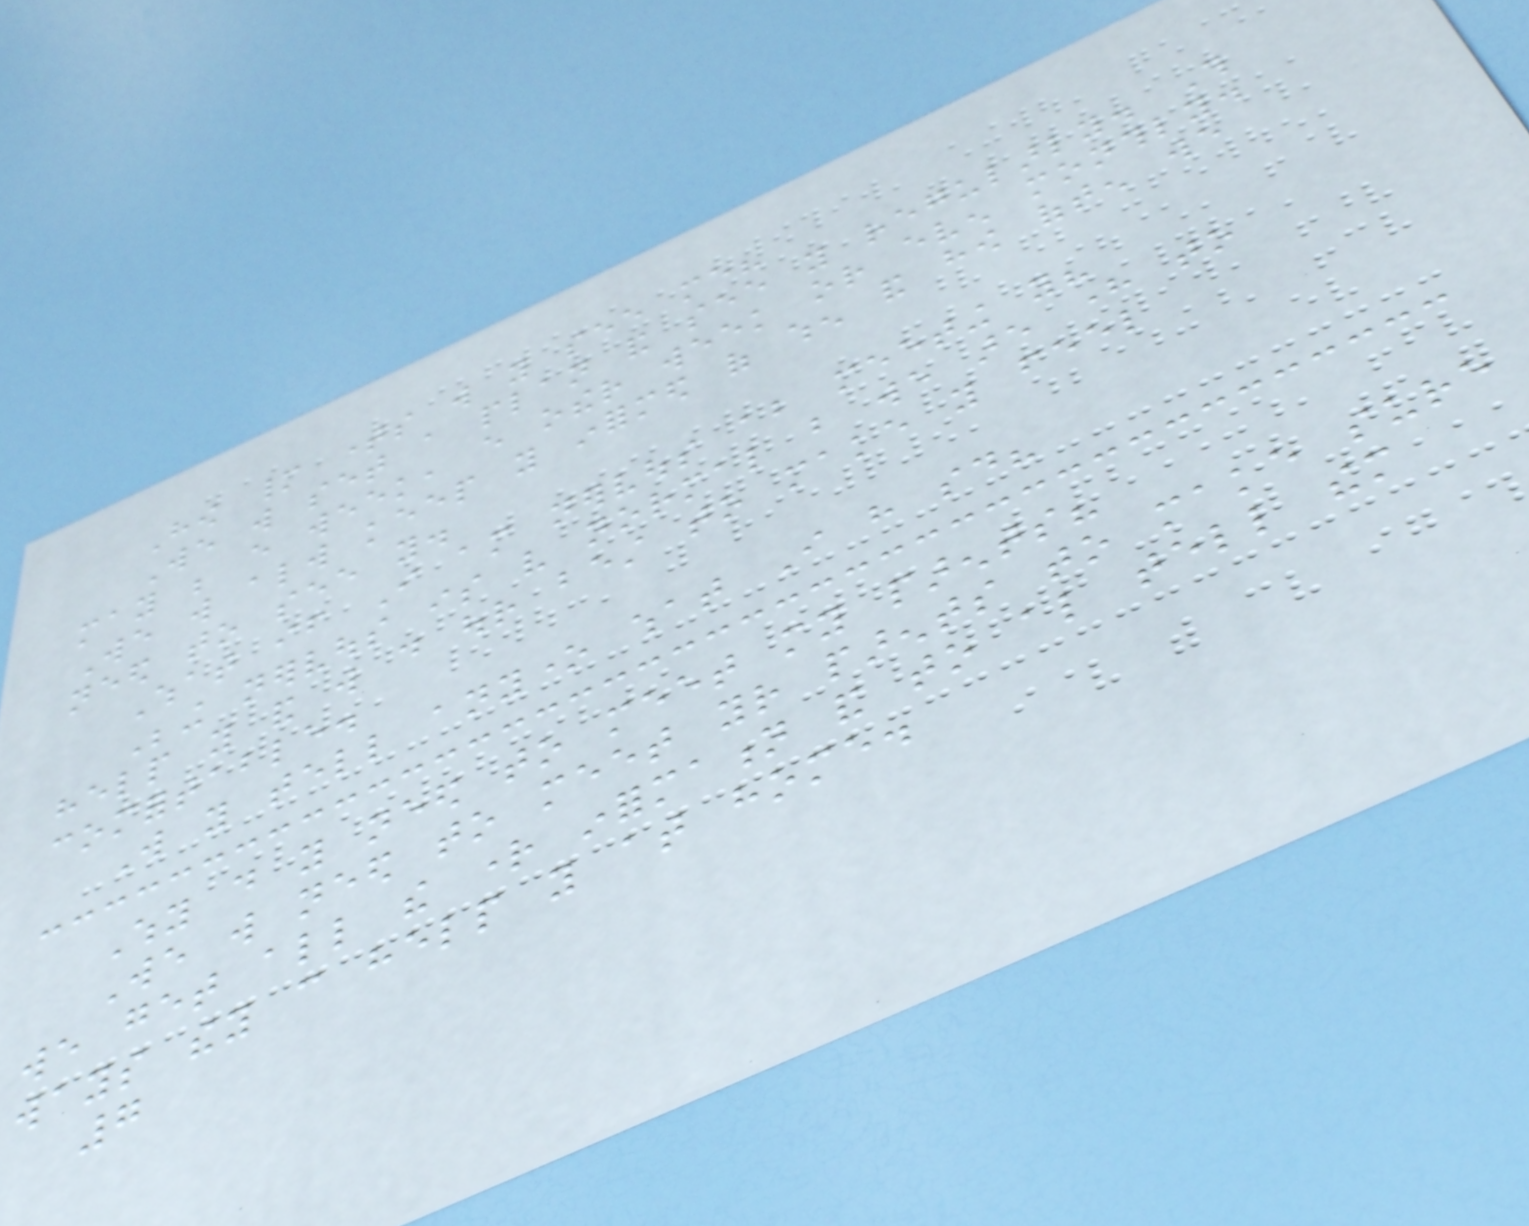How many times will you see me?
We will set a plan and see you regularly. This
may be every week, every other week or even monthly.
We will always keep you informed of when and how often we
need to see you.
What if I am nervous about meeting you?
Being nervous is very normal but we are here to
help you and will do our best to make you feel
comfortable.
Will you tell anyone what I have said?
Why do you need to meet my parents?
We will need to meet your parents to make sure
we get all the right information and to also tell them
ways they can help you at home.
7
